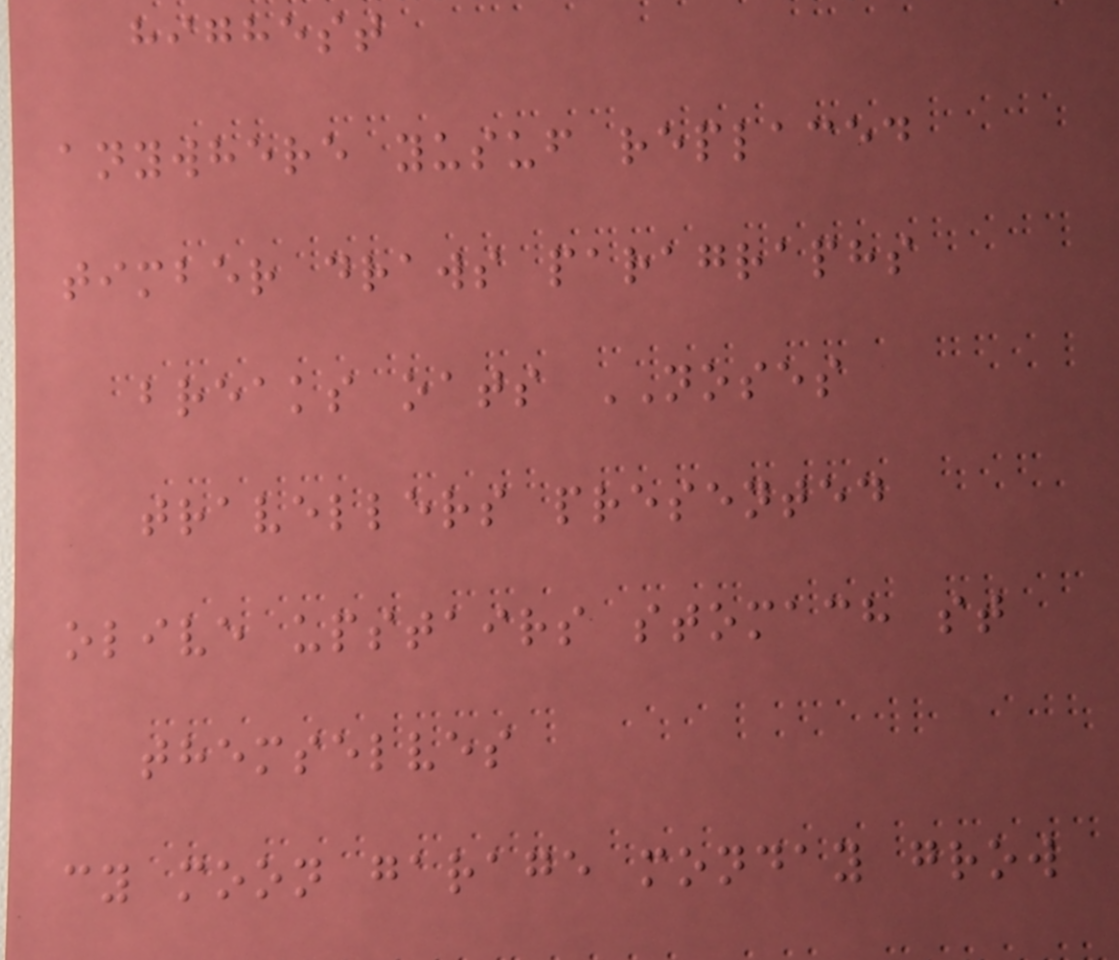highest
anywhere yusuf replaced
timber draws paragraphs
breaks oats NOSES
travellers presented
olive upstairs stomach st
themselves
cy moon garage monday grow
